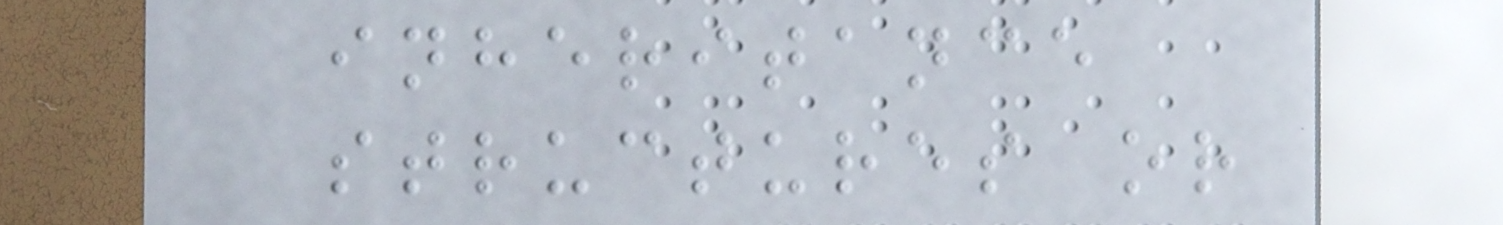inheritance
structures or
